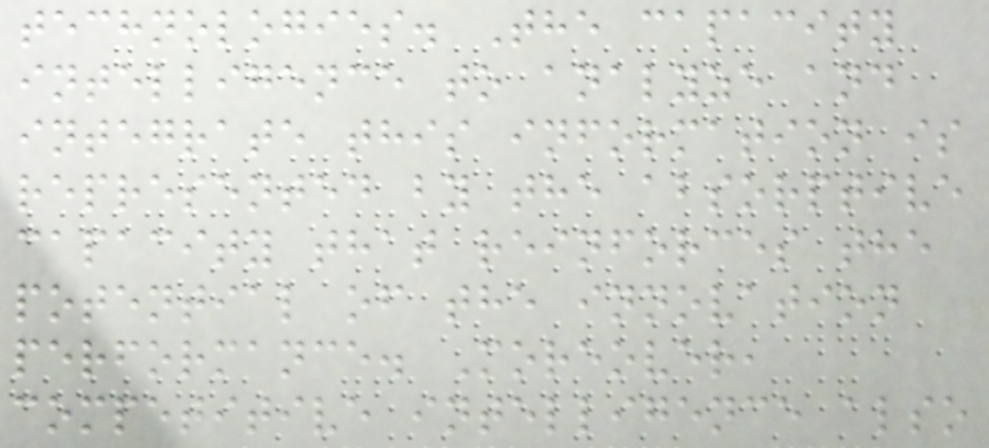technologies. The capacity
intelligence to analyze and
integrate this information is
represented by the absorptive
capacity that reinforces the
potential of the innovation
performance. Moreover,
competitive intelligence also
